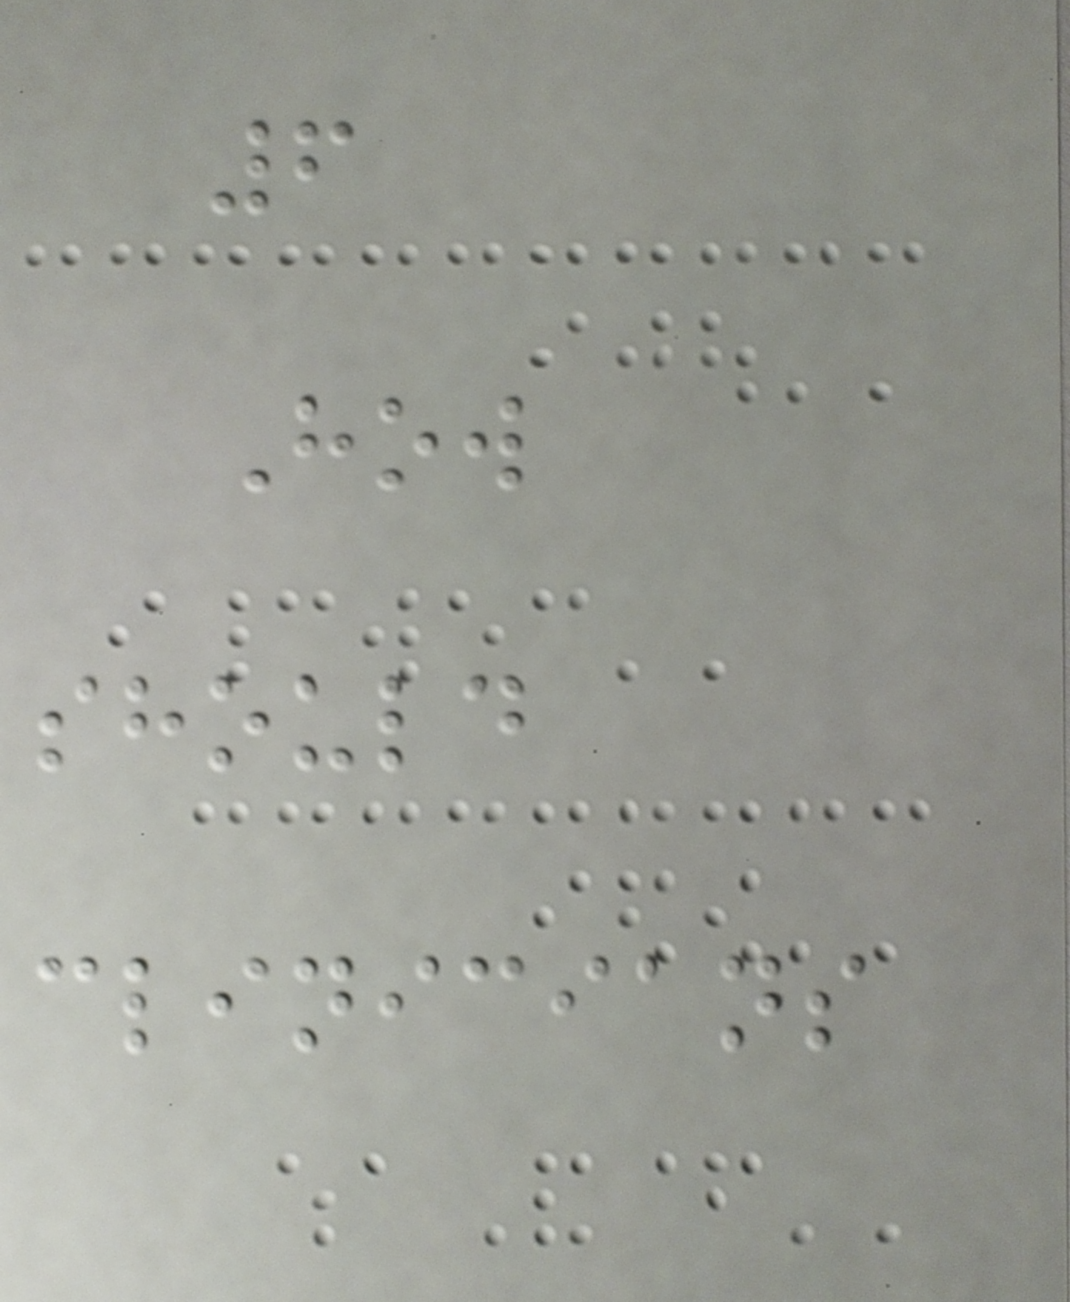6
How
should
clinicians
